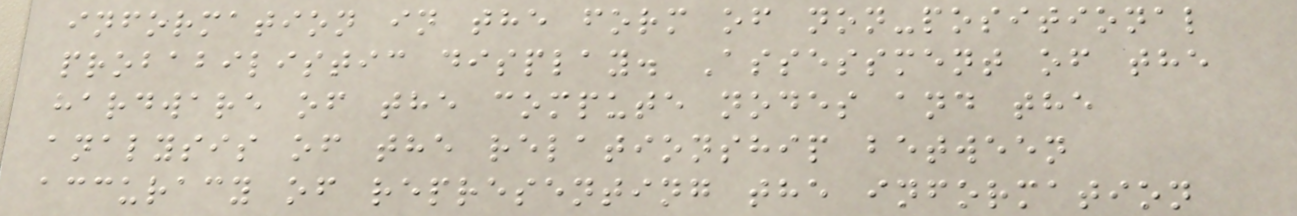information in the form of non-positional
probabilistic display. Assessment of the
hardware of the compute nodes and the
analysis of the relationship between
accuracy of representing the information
